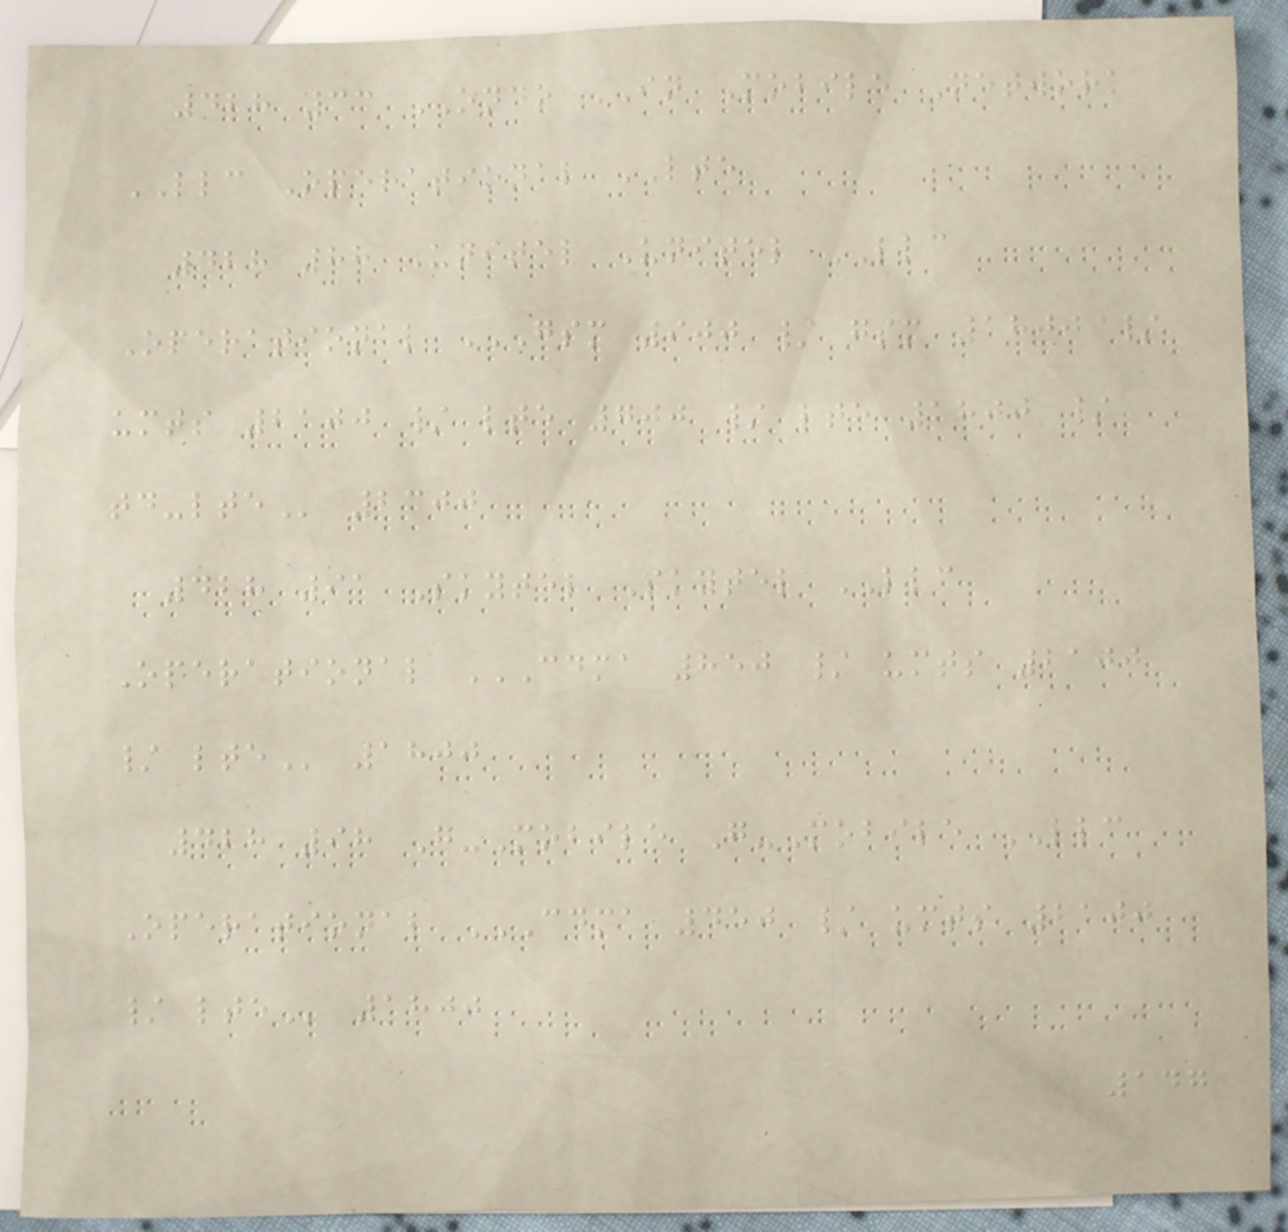428 33 ONDO IN Mobile Network
LLC Operational LTE
428 88 Unitel Unitel LLC
Operational GSM 900 / GSM 1800 /
UMTS 2100 / LTE 700 / LTE 1800 /
TD-LTE 2300
428 91 Skytel Skytel LLC
Operational CDMA 850 / UMTS 2100
/ LTE 1800
428 98 G-Mobile G-Mobile LLC
Operational CDMA 450 / UMTS 2100
/ LTE 1800
147
